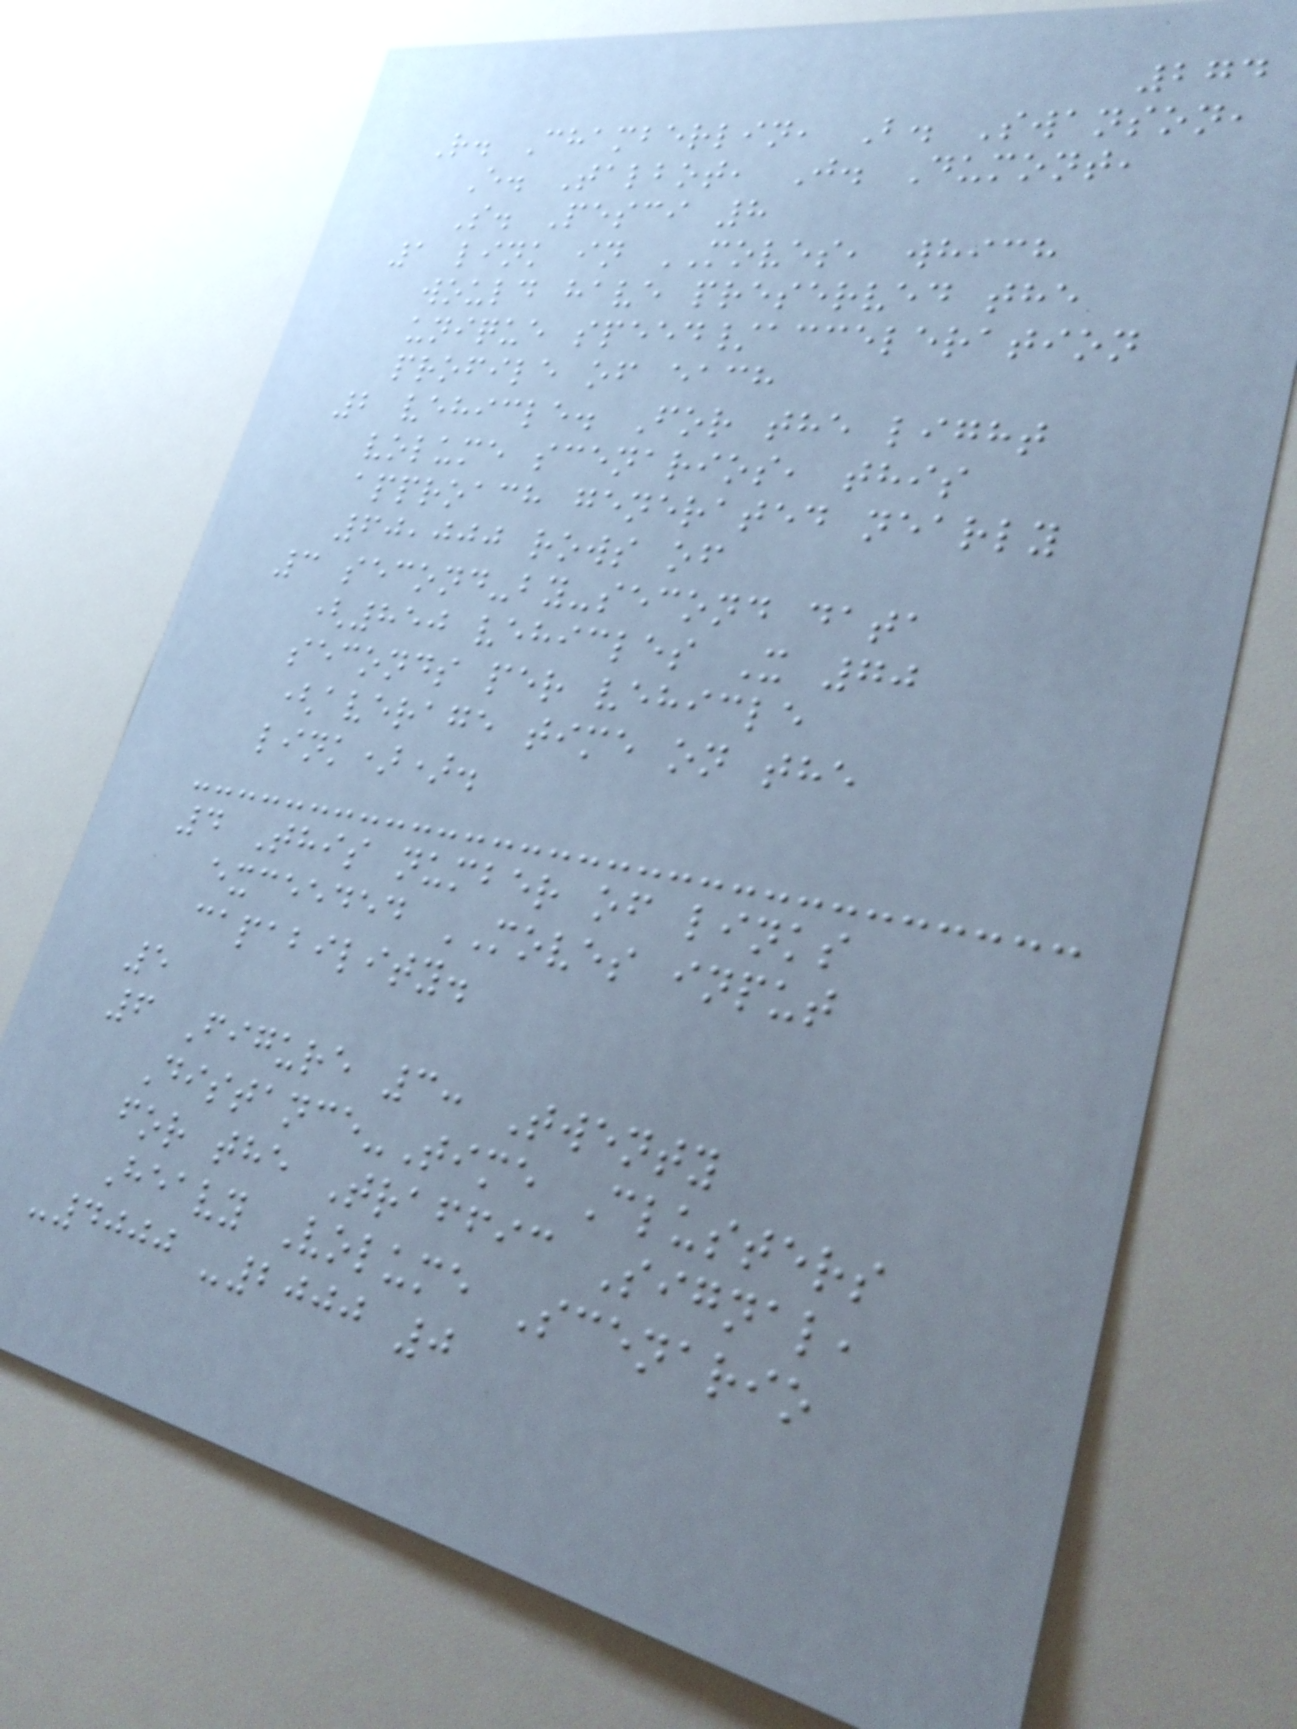274
R. Chamberlin, B. Swanson,
E. Talbot, J. Dumont,
S. Pesci 8
1 link in MOVES, which
would have preserved the
unique speed/acceleration
profile of each
2 vehicle. For the light
volume scenarios, this
approach generated nearly
60,000 rows of
3 second-by-second data
(850 vehicles X 70
seconds per vehicle
(average time on the
link)).
4 This number of links
exceeded MOVES input
capability.
5
6 Figure 3: Twenty
Distance-Time Clusters
for the Traffic Signal,
Heavy Volume Scenario
-4000 -2000 0
